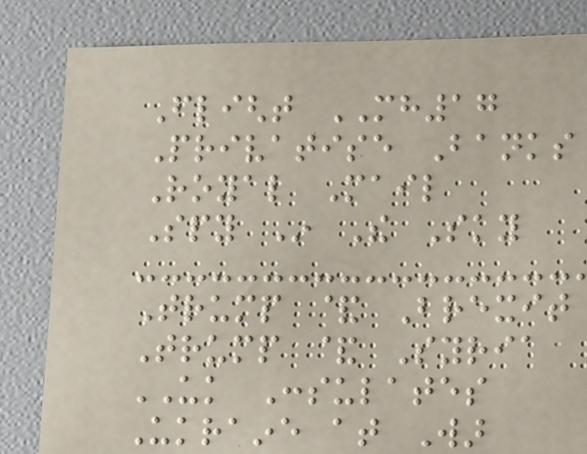Flight MH17
Privatise Banks
Royal Mail
Spy In The Sky
Trump & Brexit
Trump & Syria
UK Consulates
Ukraine at War
